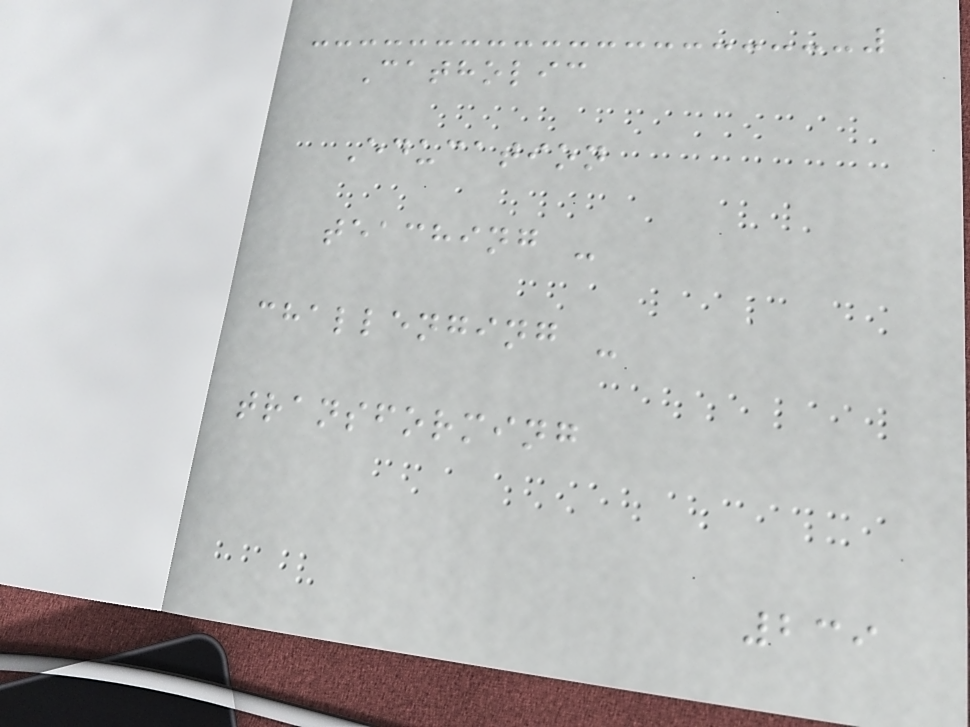Catholic
Education
teaching -
challenging -
transforming
239
